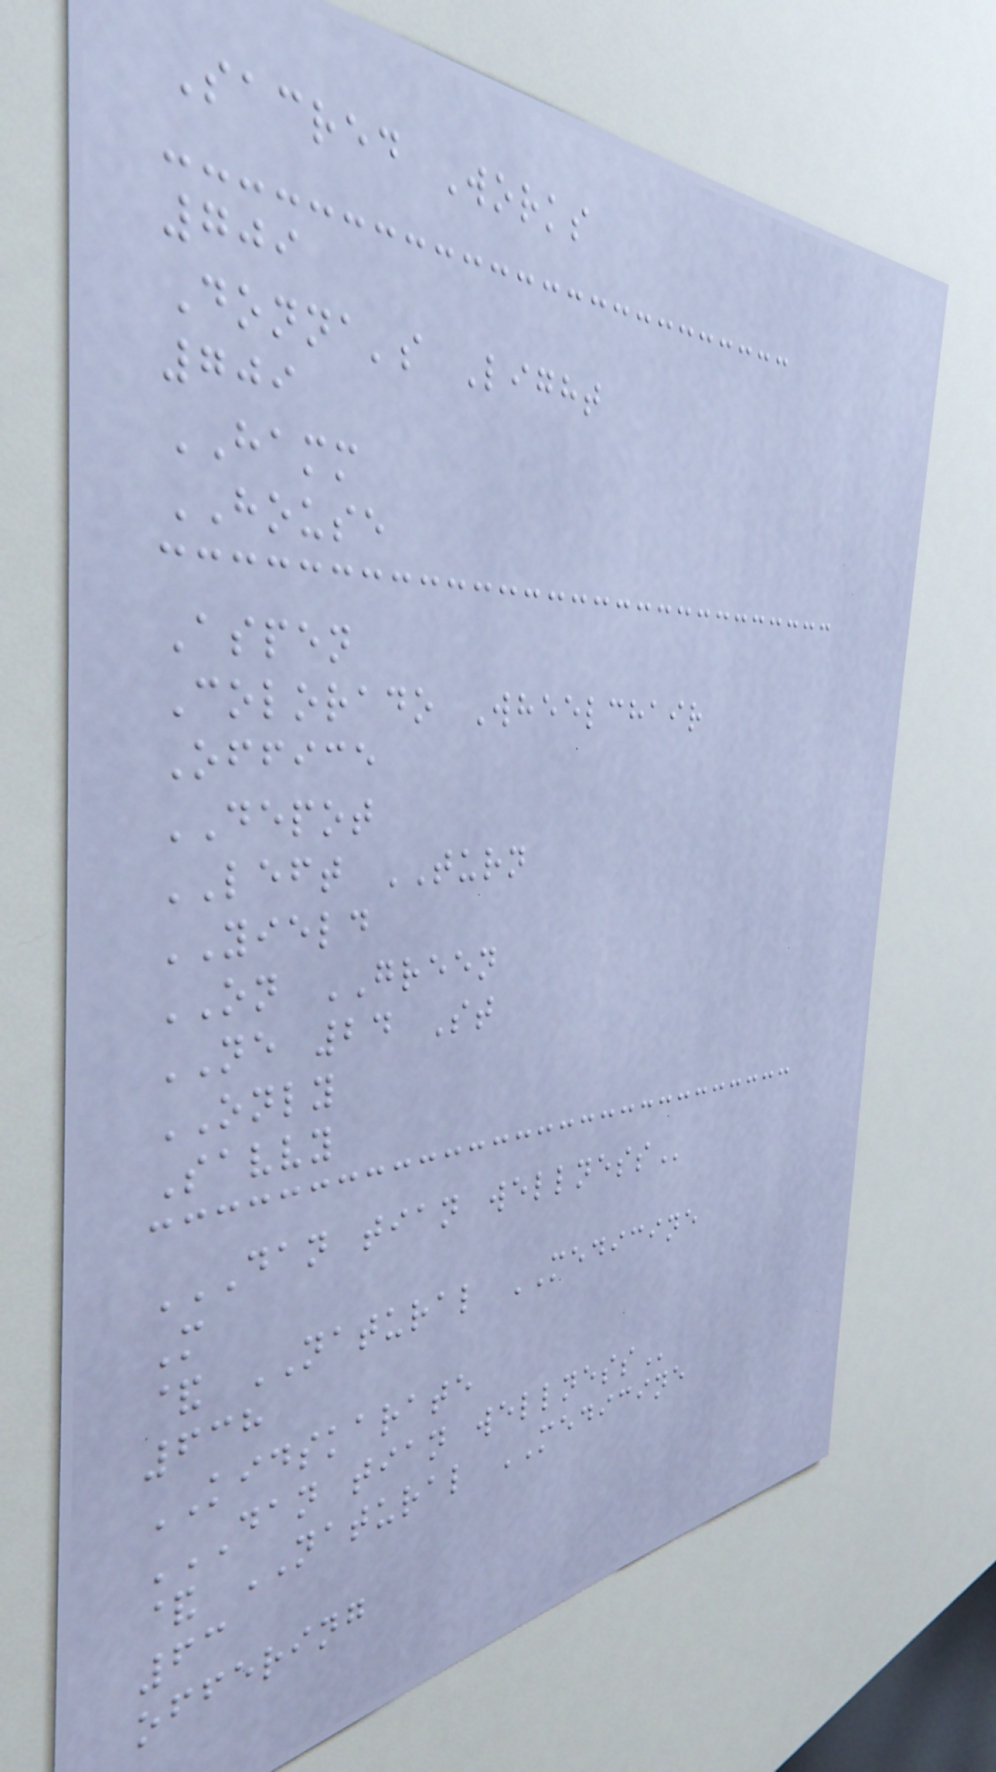Sacred Works
709
Donna's Light
709
HAMM
HOUSE
Aspen
Colorado Wheelchair
Office
DEPOT
LEFT TURN
YIELD
ON GREEN
NE 24 St
ONLY
Savvy
DAN TIAN WELLNESS
M
& NATURAL MEDICINE
638
KIDSKARATE
DAN TIAN WELLNESS
& NATURAL MEDICINE
63
offering
